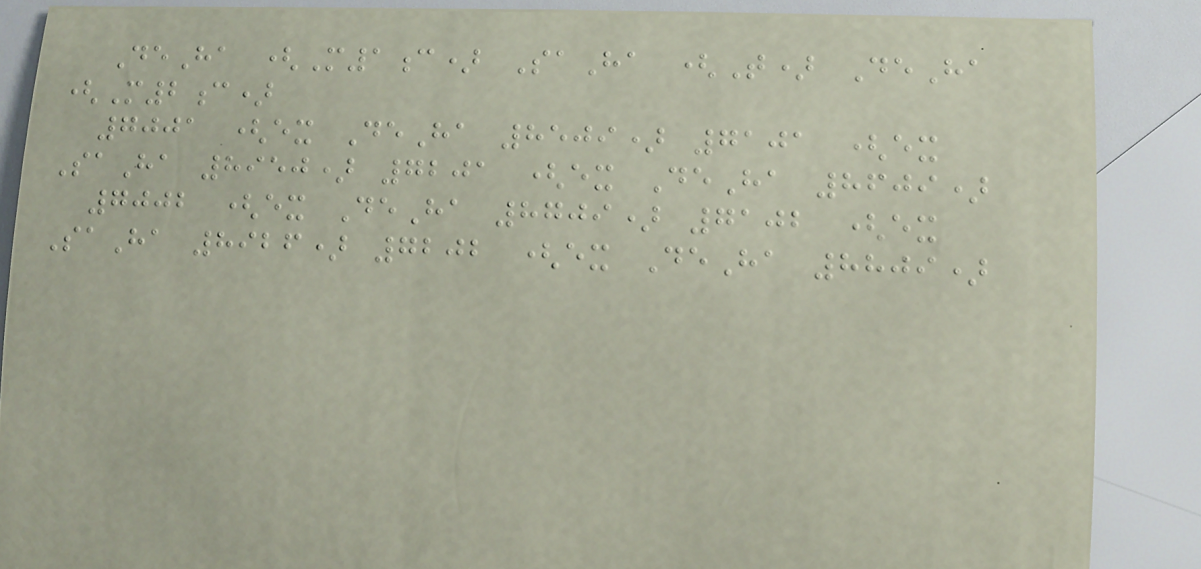DeHa (M1c) SaHa (T) DeHa
(M2c)
7001 (ex DeHa 8509) 7101 (ex
SaHa 8950) 7201 (ex DeHa 8609)
7002 (ex DeHa 8709) 7102 (ex
SaHa 8926) 7202 (ex DeHa 8809)
